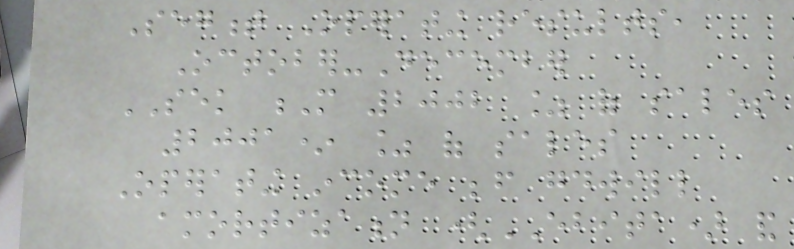Segment Operating results,
October-December
SEK M 2002 % of sales
2001* % of sales
Operating income before goodwill
amortization (EBITA) and
